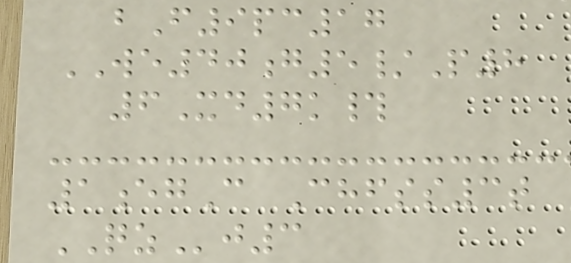bF9pc17
WE40g5/P8
6Xd7k#
1egC Chfss3t
QZj3
